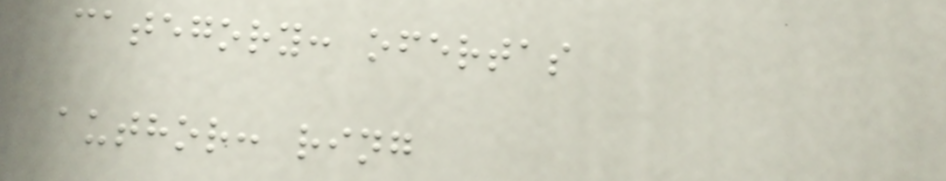category: ofertas
author: ring
